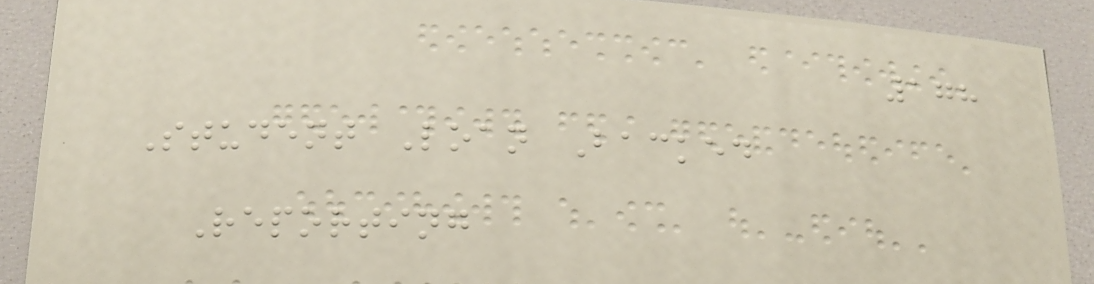178
Student Loan Backed
Reporting
